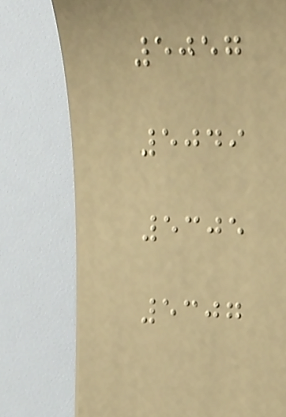5057
5049
5305
5307
